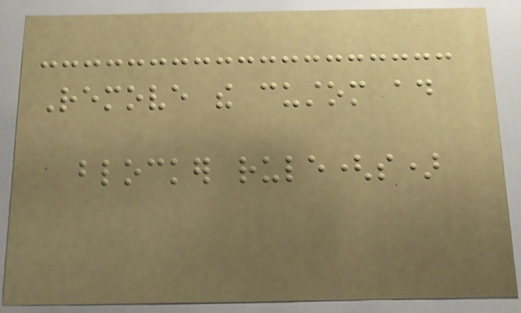Remove the custom ad
blocker rule(s)
